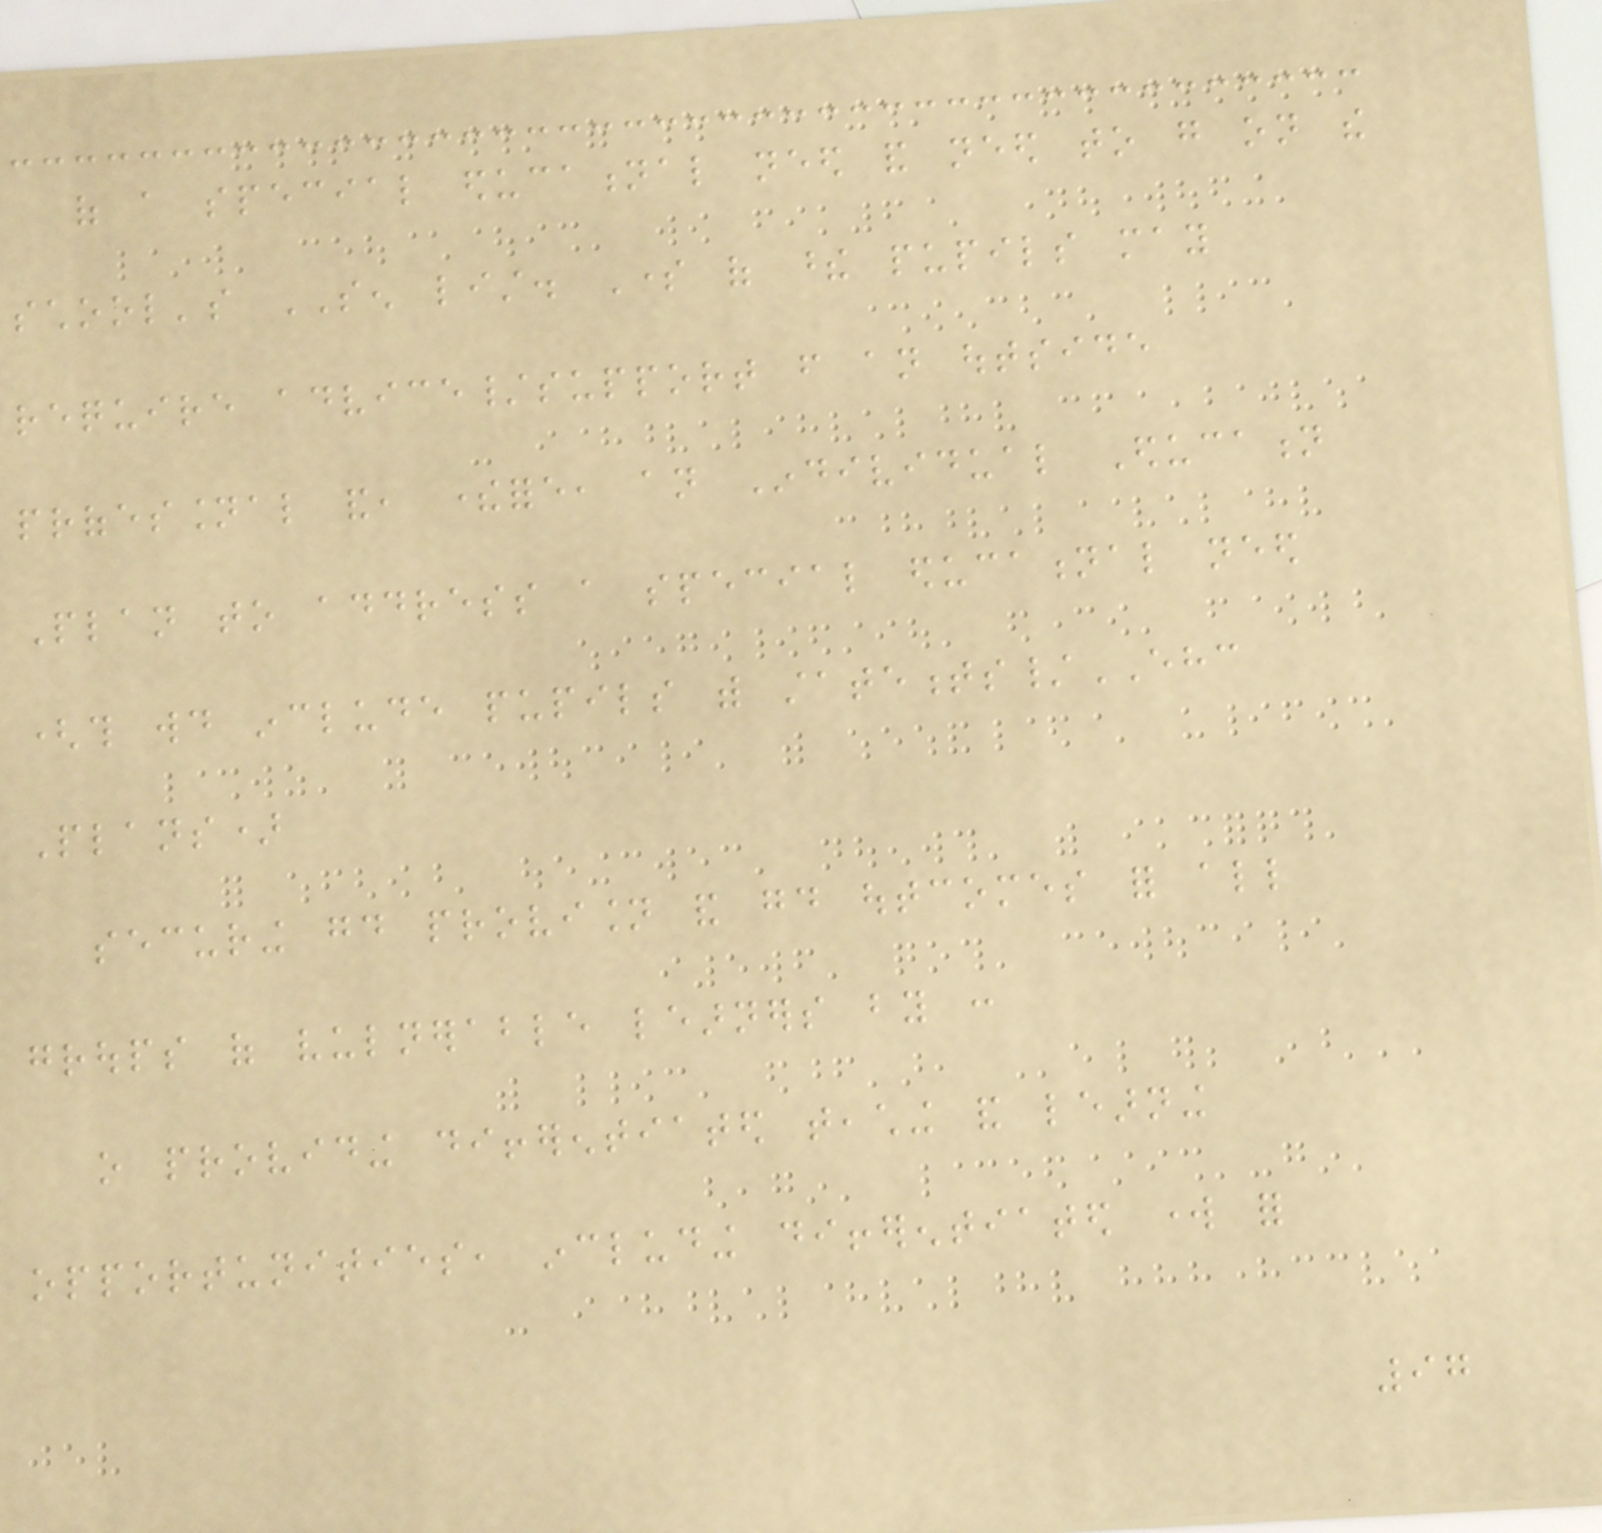of a special educational need and need to go on the
school's SEN list. Some of these pupils may
require advice/support from an outside
professional and, therefore, an Individual Education
Plan to address a special educational need
(this would include pupils with statements/EHC
Plans)
securing good provision and good outcomes for all
groups of vulnerable learners by :
o providing differentiated teaching and learning
opportunities, including differentiated work for
97
